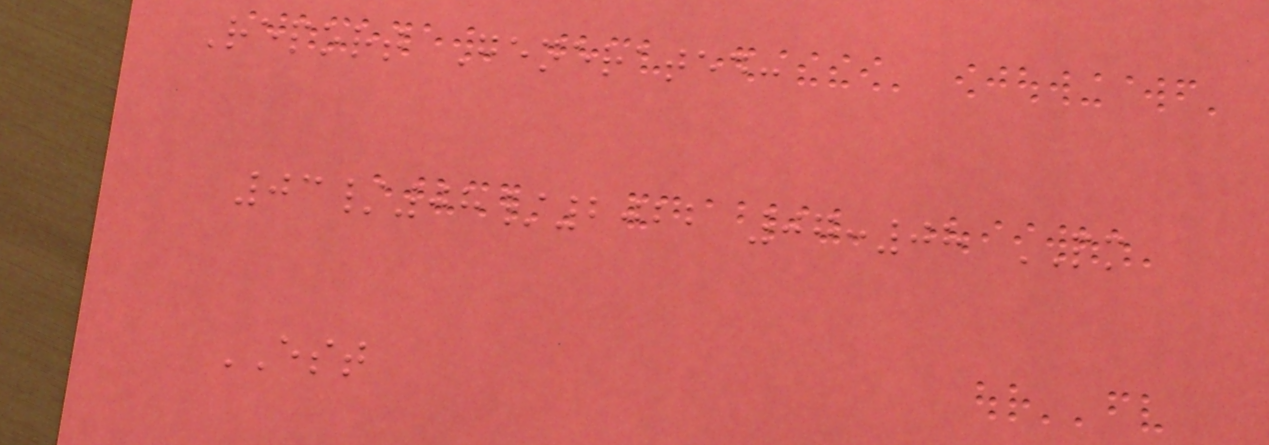Report Generated:
03/08/2022 07:08 PM
EST
